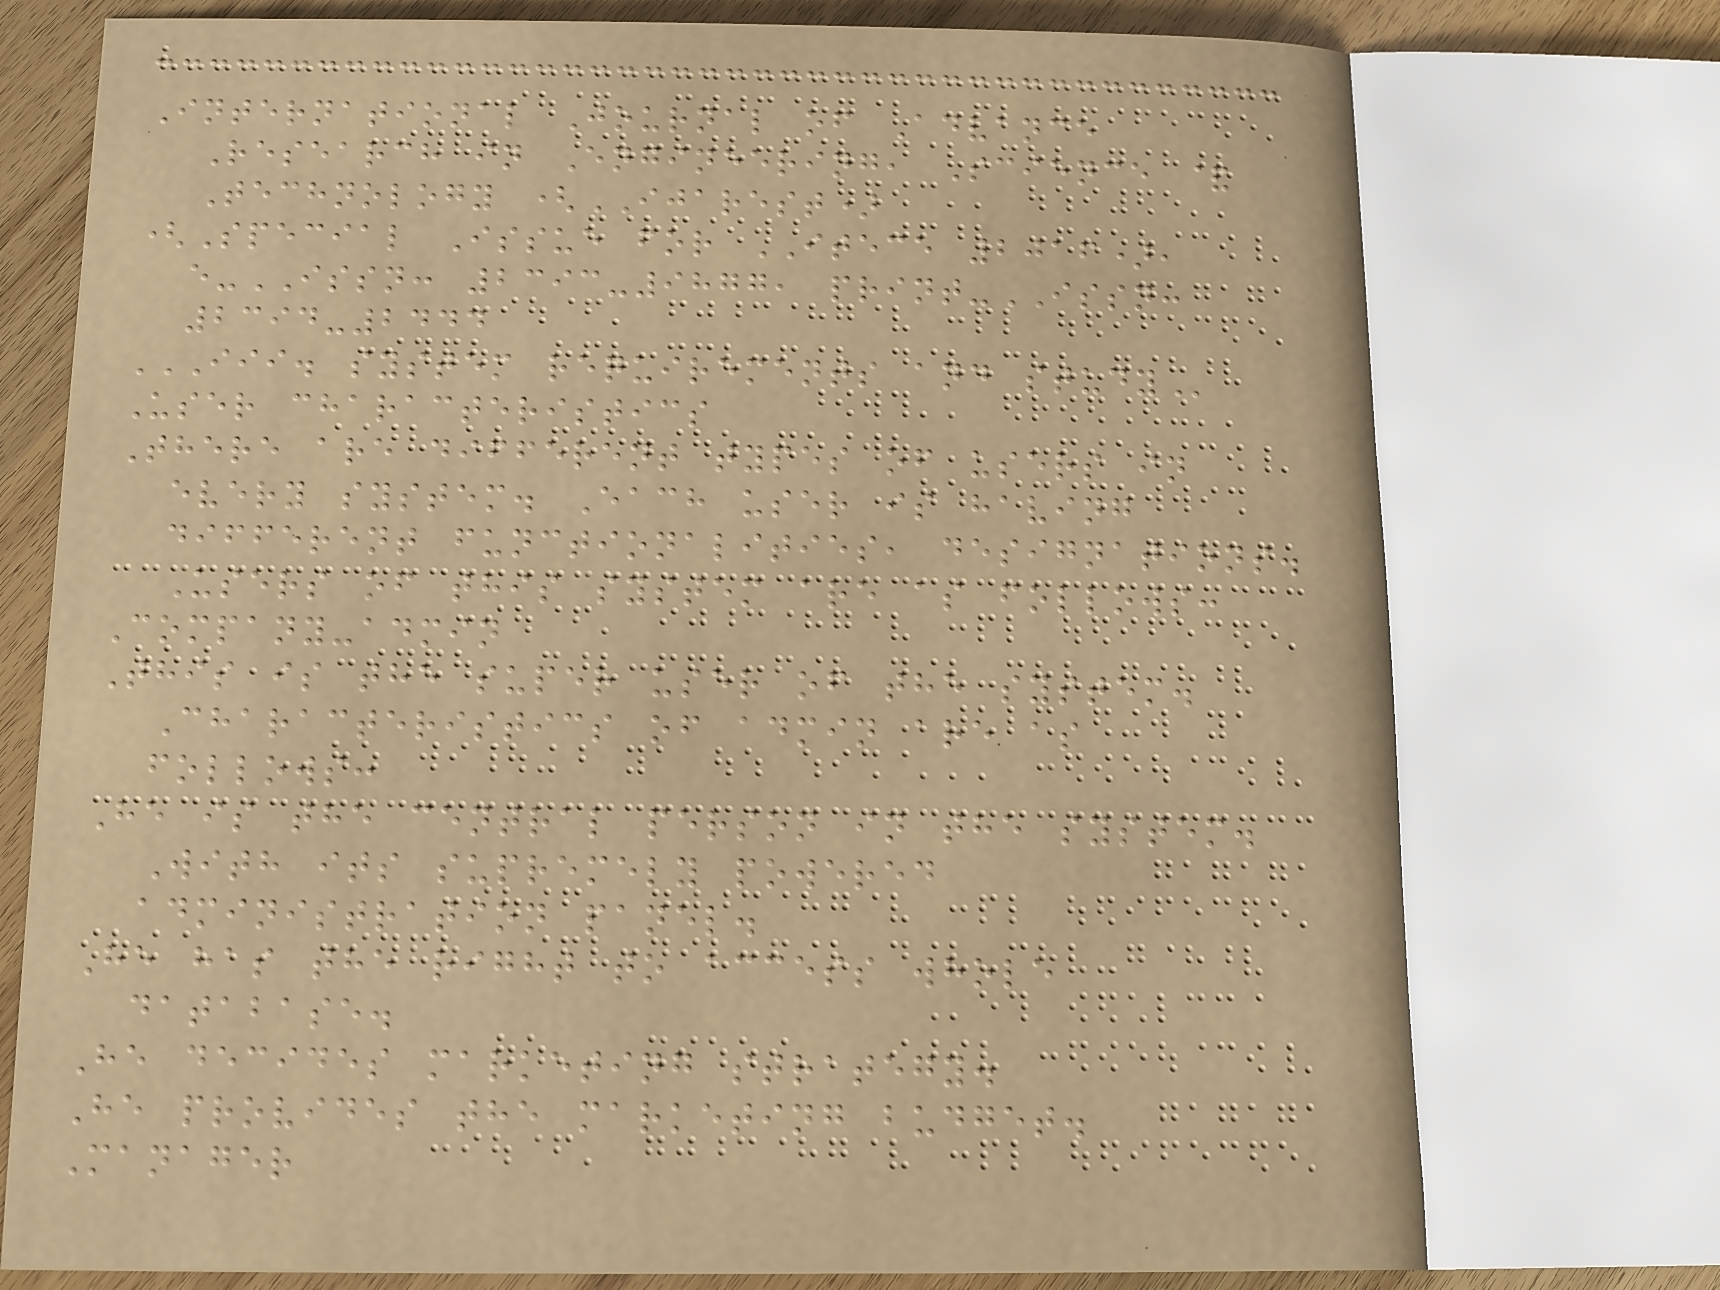International Journal of Advance
Research in Engineering, Science &
Technology (IJAREST)
(Special Issue for ITECE 2016),
e-ISSN: 2393-9877, print-ISSN:
2394-2444
III. SYSTEM REQUIREMENTS AND STUDY
User characteristics
There are different types of users in
every system. Each user is having
different functionalities, designations.
Users of this system are as follows:
Company-admin
This is the super user of the system.
Characteristics of admin are as
follows:
He is the central person in the system.
With its supremely powered
administration panel.
He has the right to access whole
database.
He decides marketing strategy.
He provides the marketing budget.
Manager
